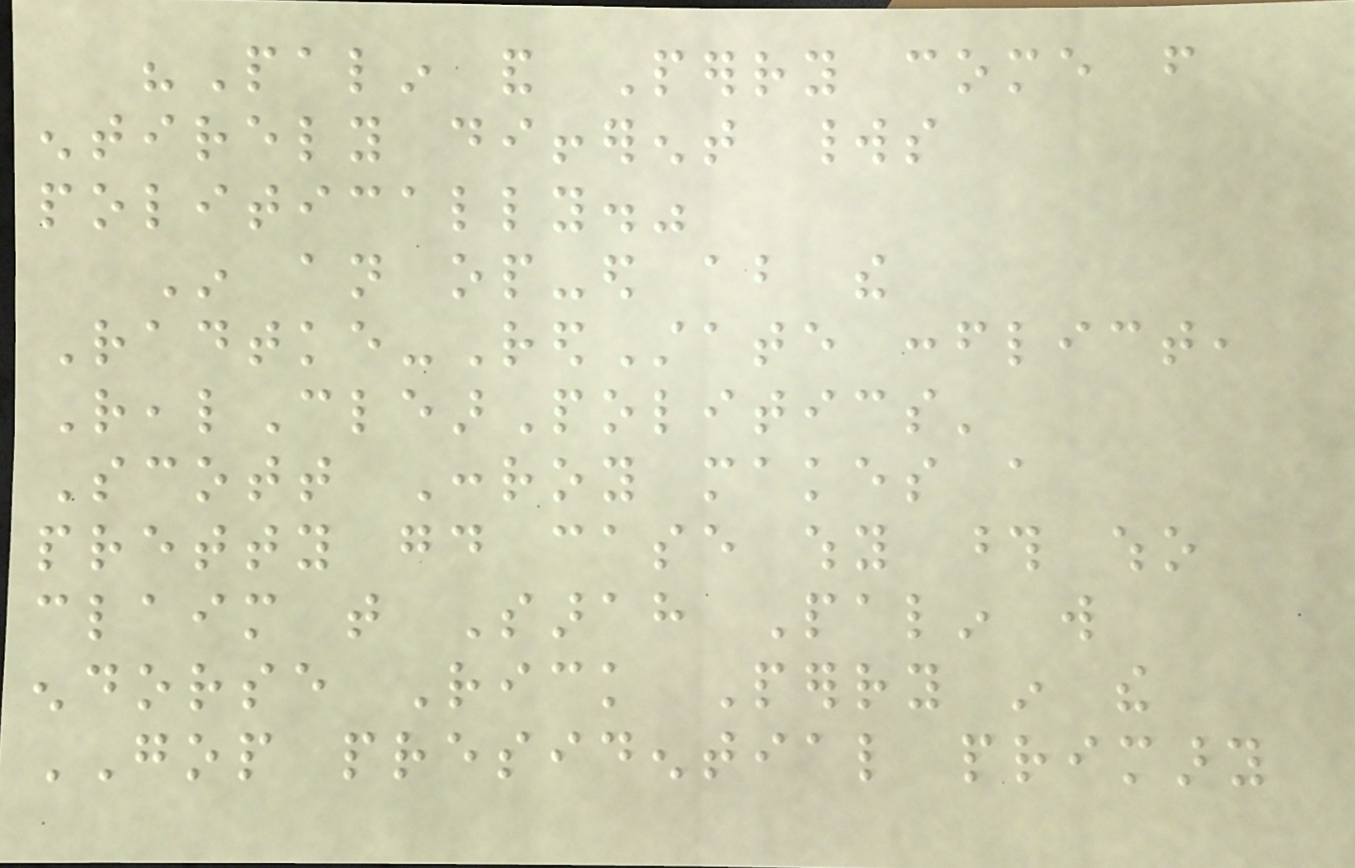"Palin and Perry come from
entirely different worlds
politically."
In an op-ed about the
Radtke-RedState conflict,
RealClearPolitics'
Scott Conroy makes a
pretty good case why those who
claim that Sarah Palin will
endorse Rick Perry in the
GOP presidential primary
